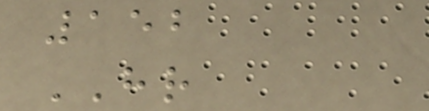152
HR
